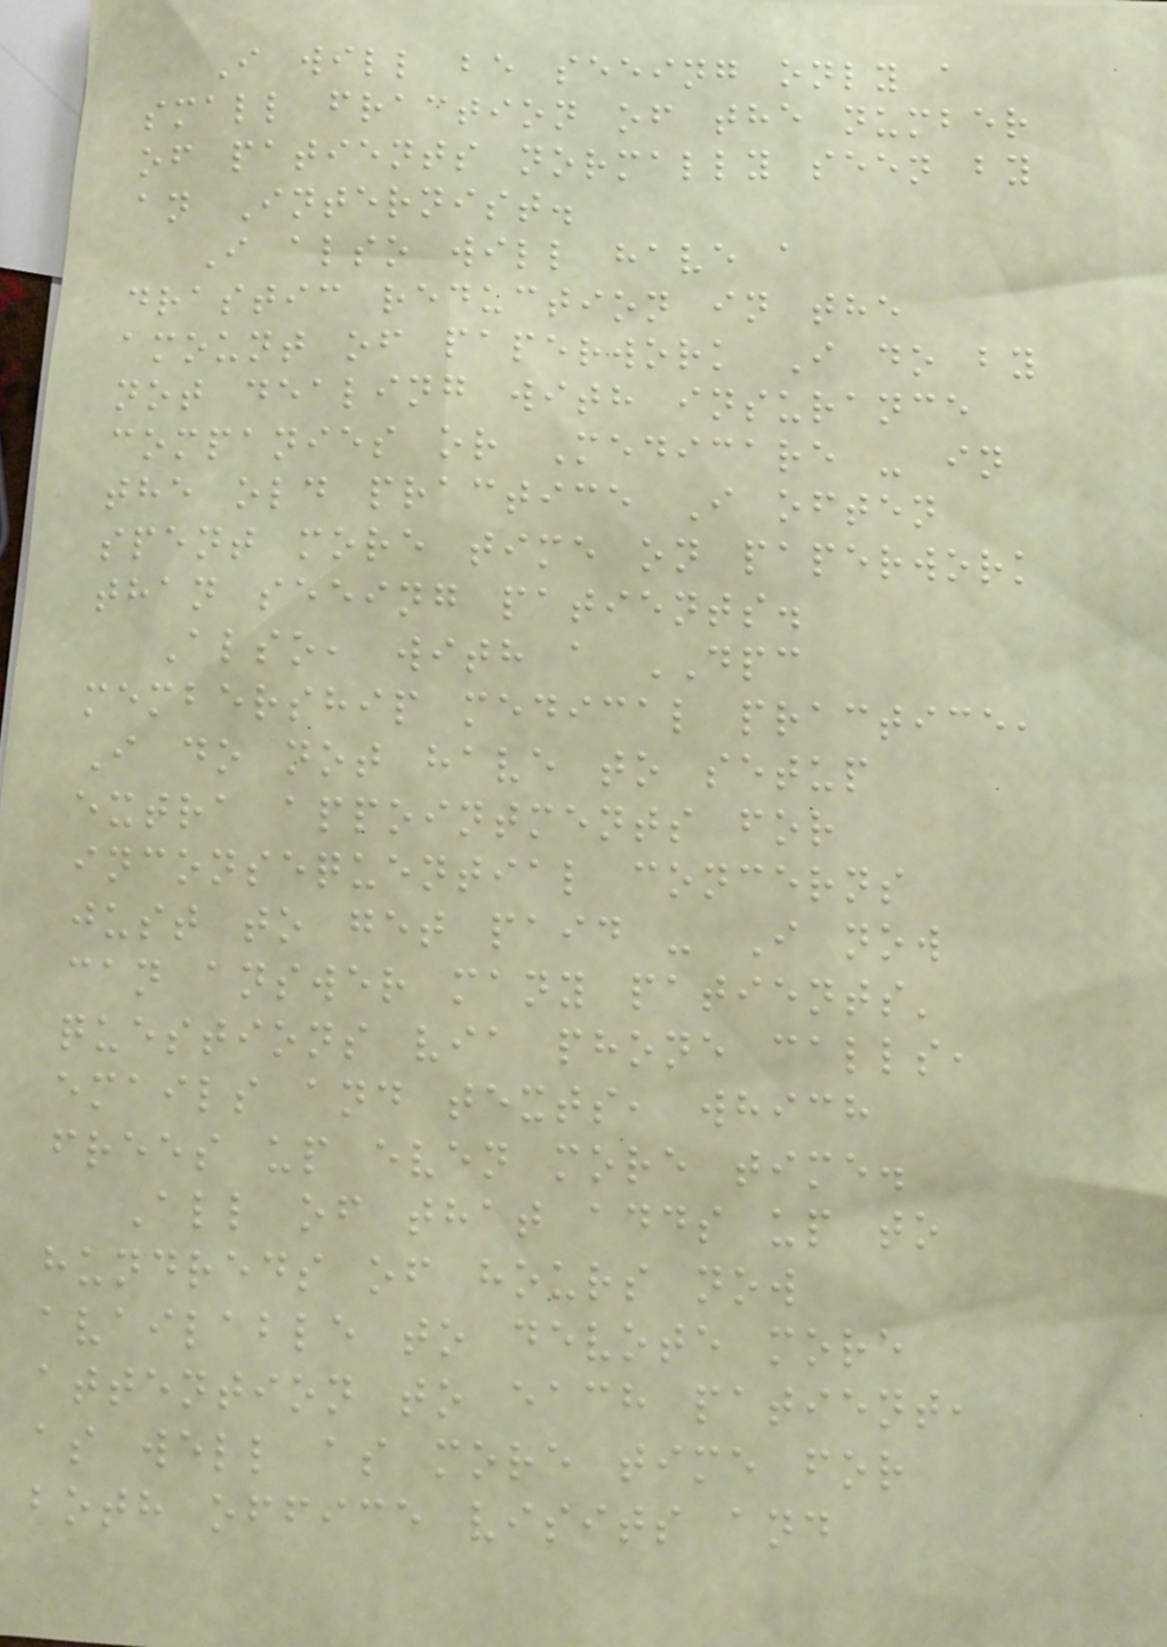I will be seeing only a
small fraction of the number
of patients normally seen by
an Internist.
I also will have a
drastic reduction in the
amount of paperwork I do by
not dealing with insurance
companies or Medicare - in
the old practice I often
spent more time on paperwork
than seeing patients.
Also, with a DPC
membership medical practice,
I do not have to setup
extra appointments for
inconsequential concerns
just to get paid - I now
can answer many patients'
questions via phone calls,
emails and texts, which
frees up even more time.
All of that adds up to
hundreds of hours now
available to devote more
attention to each patient,
as well as more time for
both office visits and
